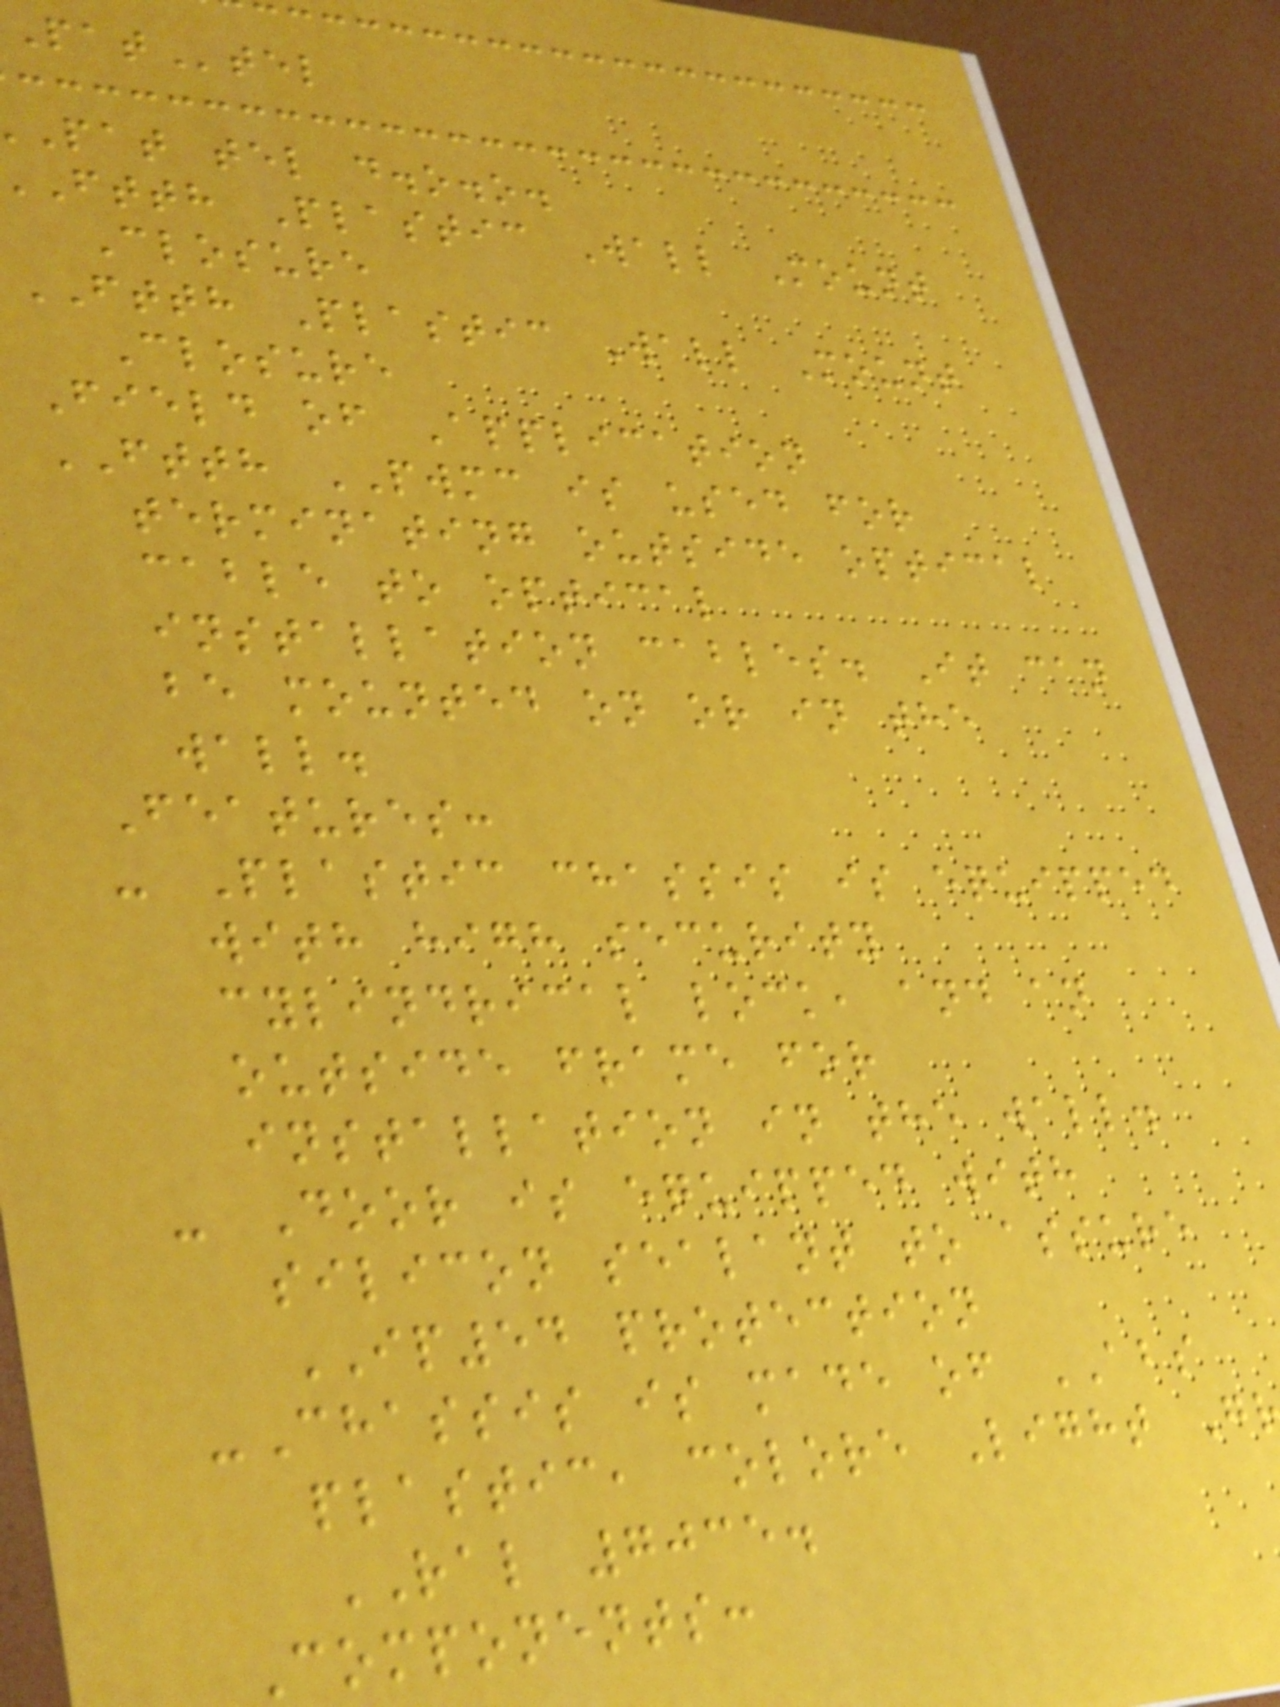pat tel d.o.o.
ftth Plastic Wall Mount
Closure
FTTH Plastic Wall Mount
Closure
Field of Application
FTTH PWMC is used for
terminating outside optical
cable to optical
installation cables. It can
be mounted on or in the
wall.
Features:
- Plastic chassis is equipped
with high security
cylindrical lock, and an
outside frame for
installation in the wall.
- Door is equipped with
silicon sealant to assure
IP54 protection
-Chassis is made of ABS
plastic, colore Light G
RAL 7035.
Components:
